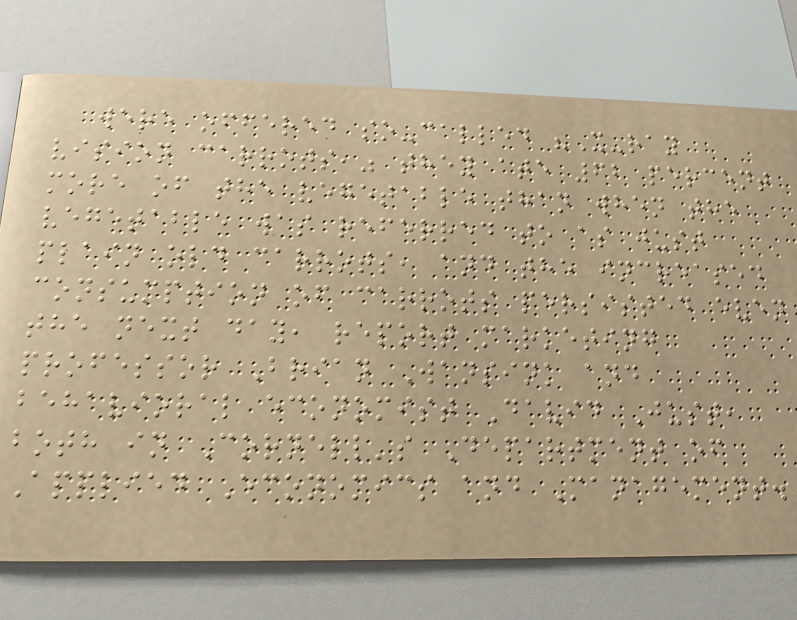were offered so-called "X-ray
vision carrots," they ate 62 percent
more of the vegetable than when the
vegetable was referred to as just
plain old carrots, and the increased
consumption of carrots persisted even
the next day, report marketing
professor Brian Wansink and
behavioral economist David Just,
both in Cornell's Department of
Applied Economics and Management.
